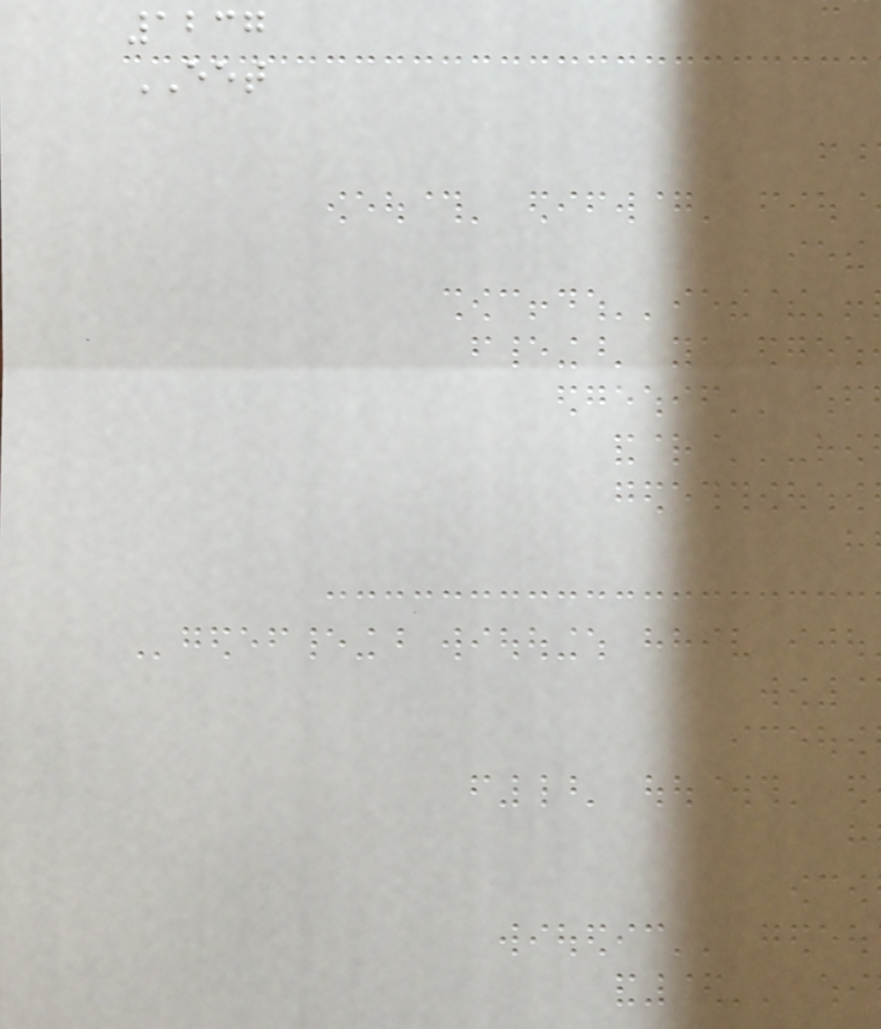1237
EET
